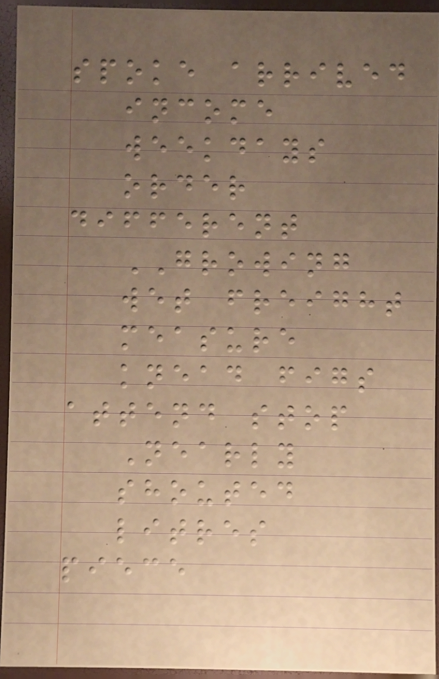spoke arrived
income
weekdays
order
different
GROWING
wet freight
measure
knead figs
attend stop
Nearly
shouted
litres
piece
